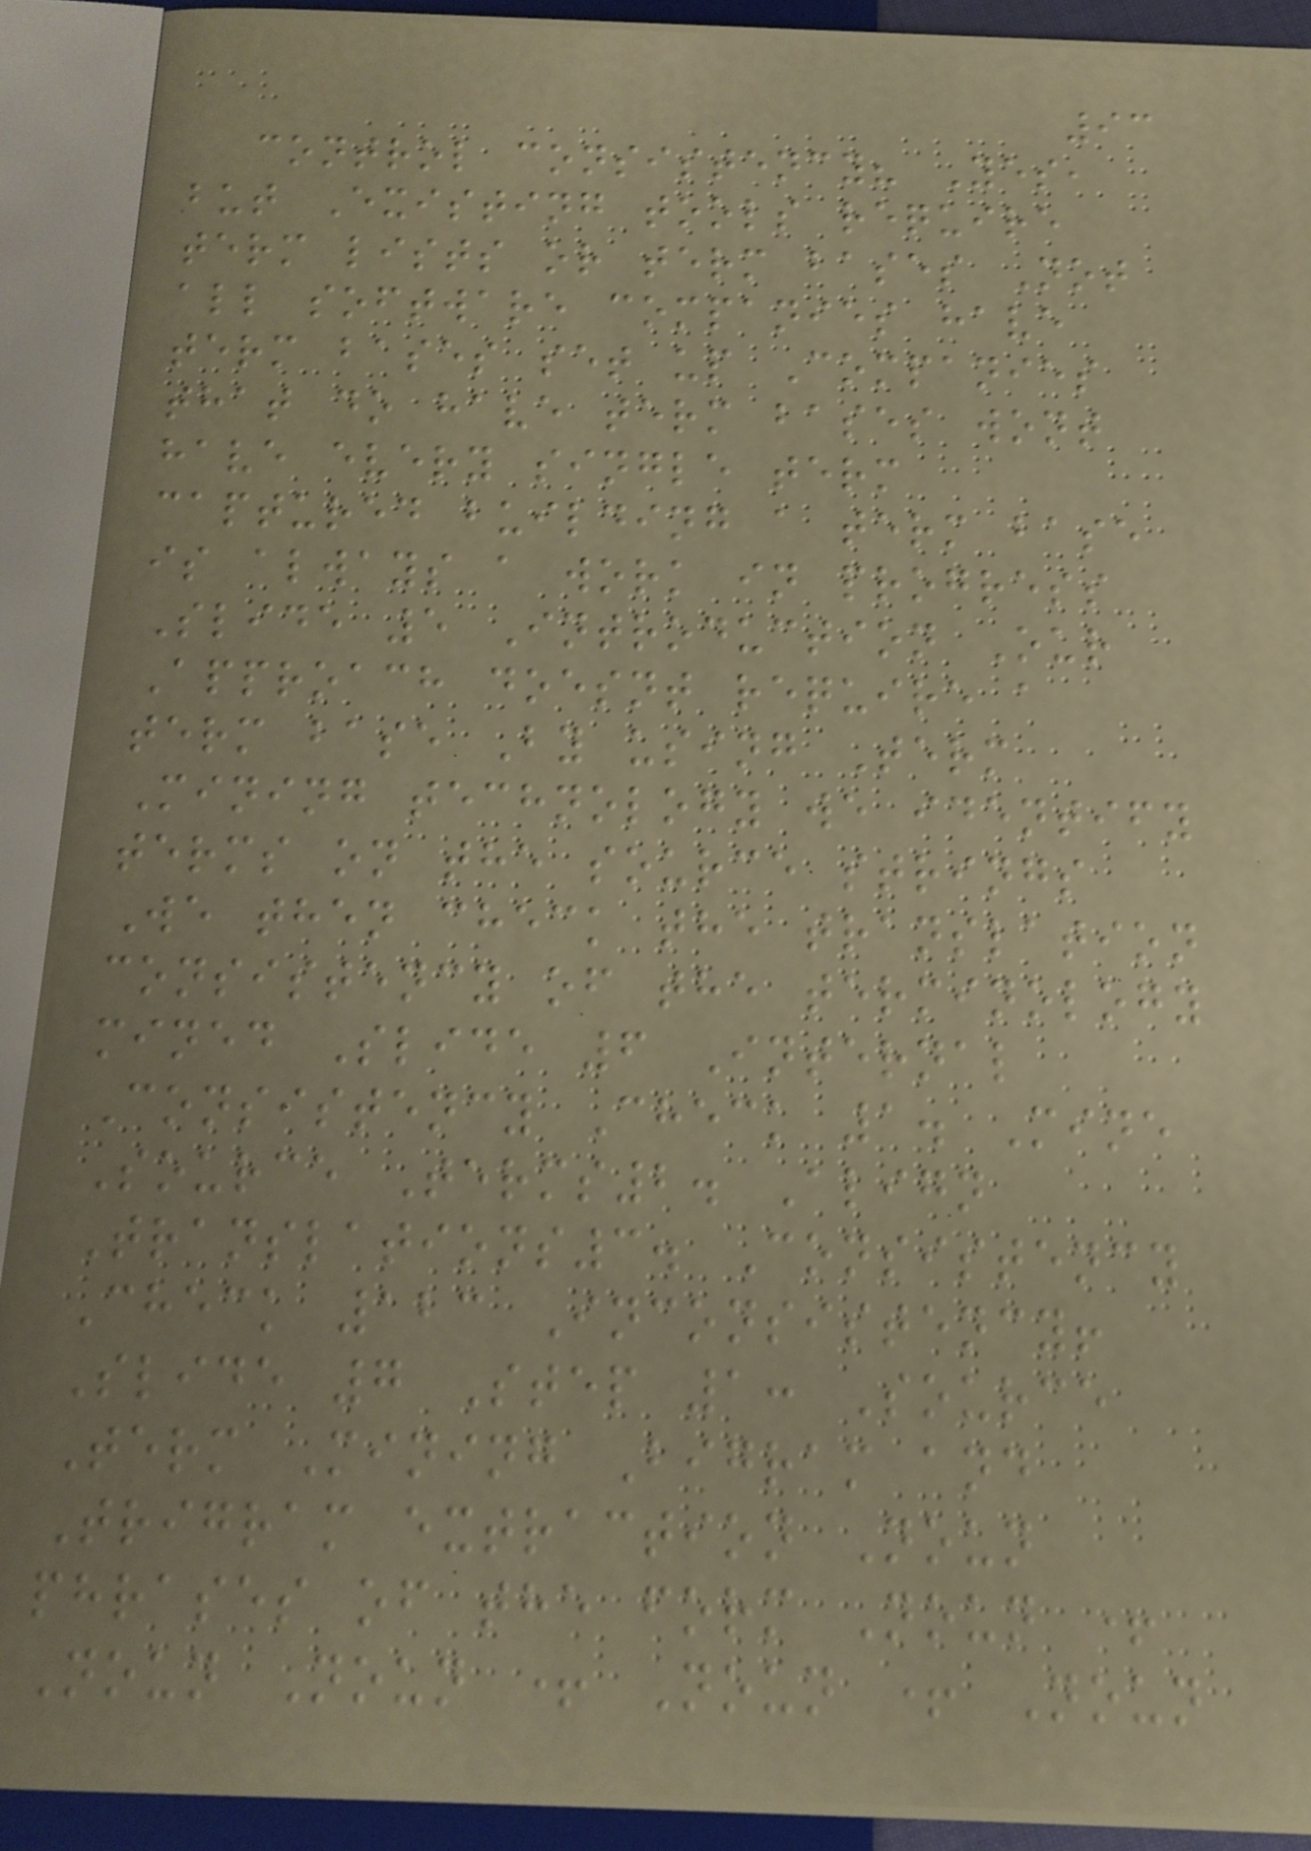93
control consistency? Yes,
but Existing tools require
term lists or term bases Not
all software companies have
term bases set up Companies
that do have term bases wont
have every single term
captured building a term base
is always a work in progress
Slide 5 Introduction Our
Approach doesnt require a
term base By using Term
Mining technology we identify
terms on the source strings
We then check the translation
consistency of the terminology
mined Slide 6 Internal
Consistency Check 1. Mine
Source Terms2. Align
Translations3. Consistency
Check 123 Inconsistency!
Slide 7 Step 1: Source
Term Mining Bigram and
Trigram extraction Noun
phrases of the form Noun +
Noun Noun + Noun + Noun
